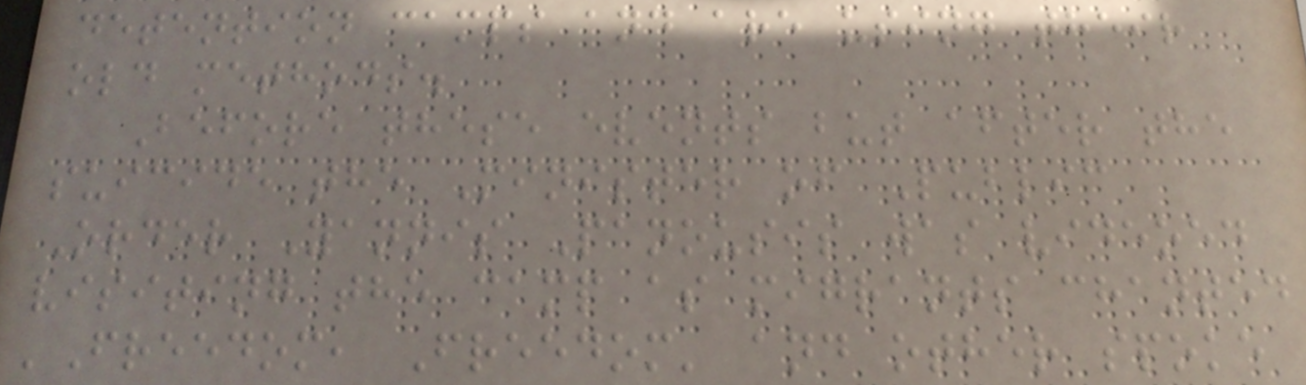detention camps and are using their
old methods.
Before these events but after the
suicide the Minister of Public
Order Yannis Panousis was videoed
visiting the camp as migrants chanted
'Freedom, Freedom' and other spoke
